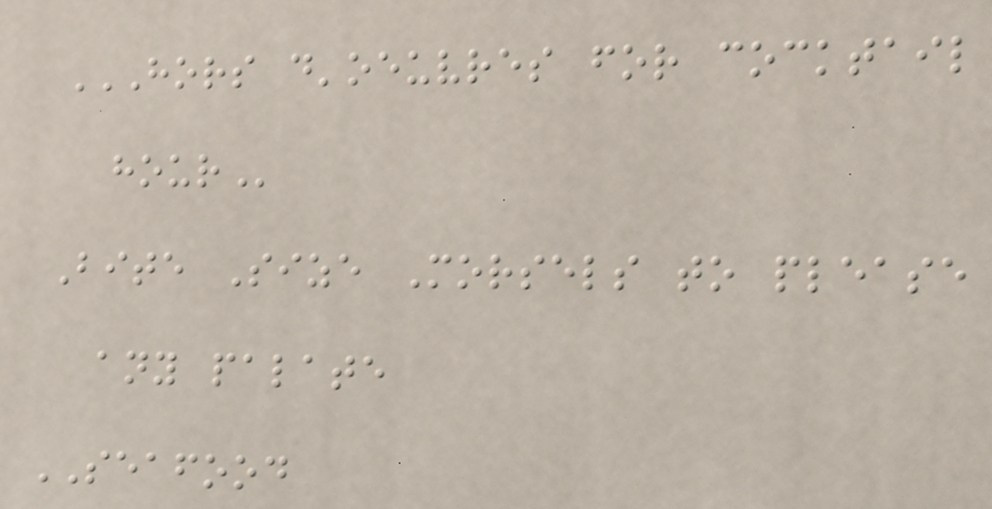HORS D'OEUVRES FOR COCKTAIL
HOUR
Bite Size Morsels to please
any palate
SEAFOOD
